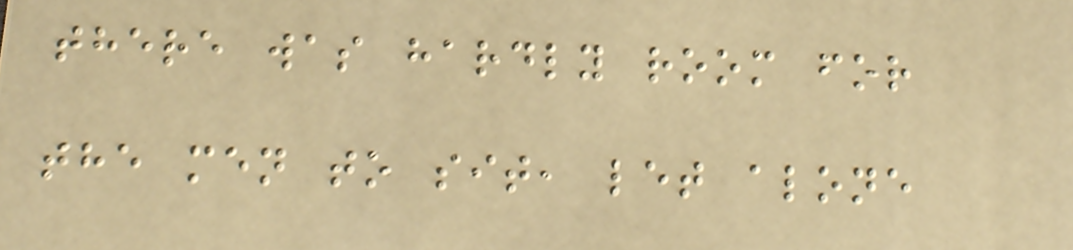there was hardly room for
the men to sit, let alone
